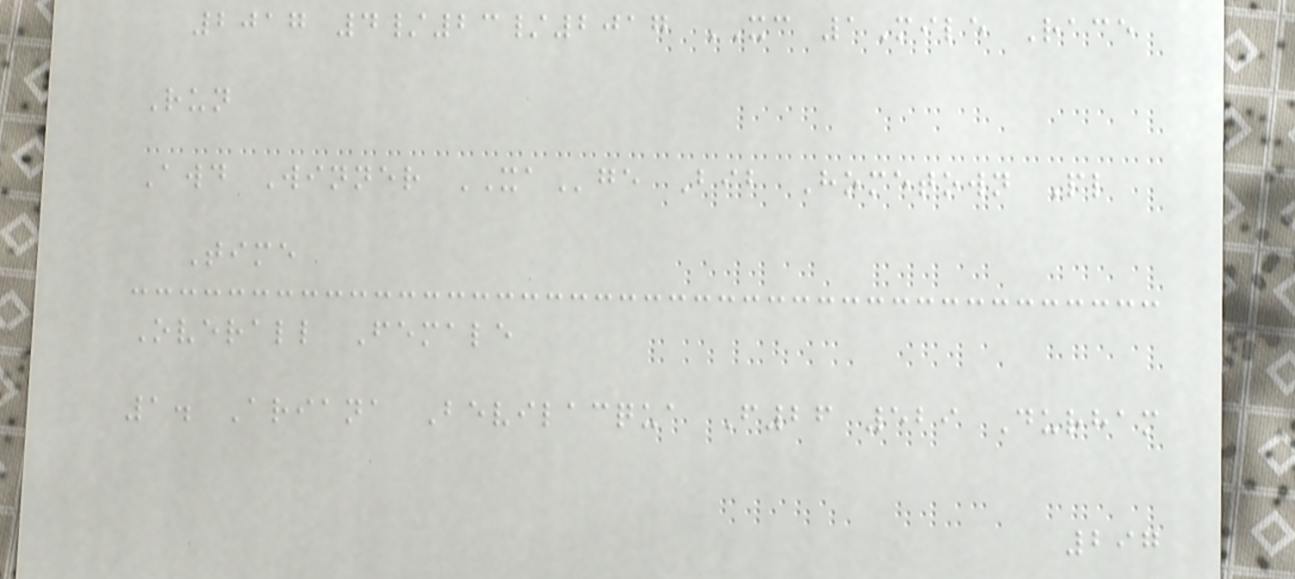2017 4/23/2017 XC 1Mile Race
Run
Awd Winner XAge Bib Hometown Pl
Time
Overall Female
1. Ariana Bevilacqua F26 529 Durham
297
